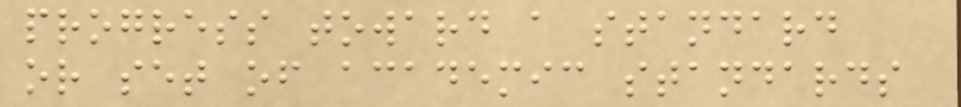progress toward a standard
or set of academic standards
